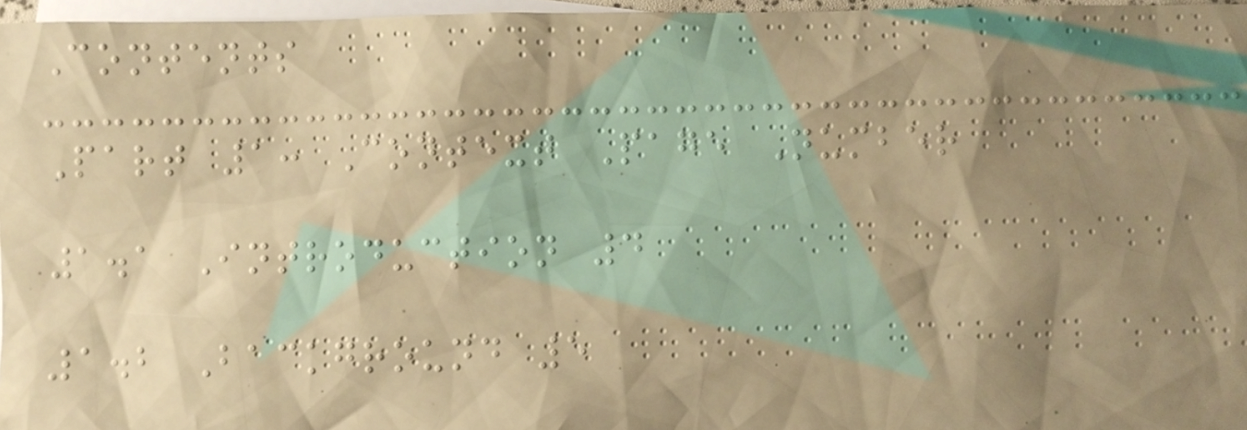Contents
Part 1: Context Page Number
1.1 Introduction 4
1.2 Background 5
